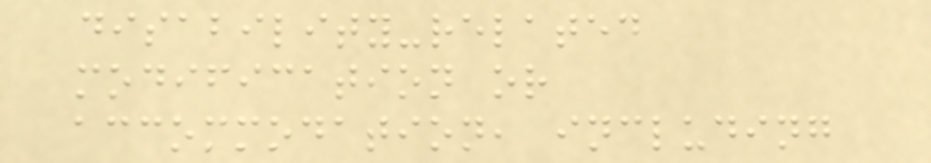disability-related
modification or
accommodation, including
